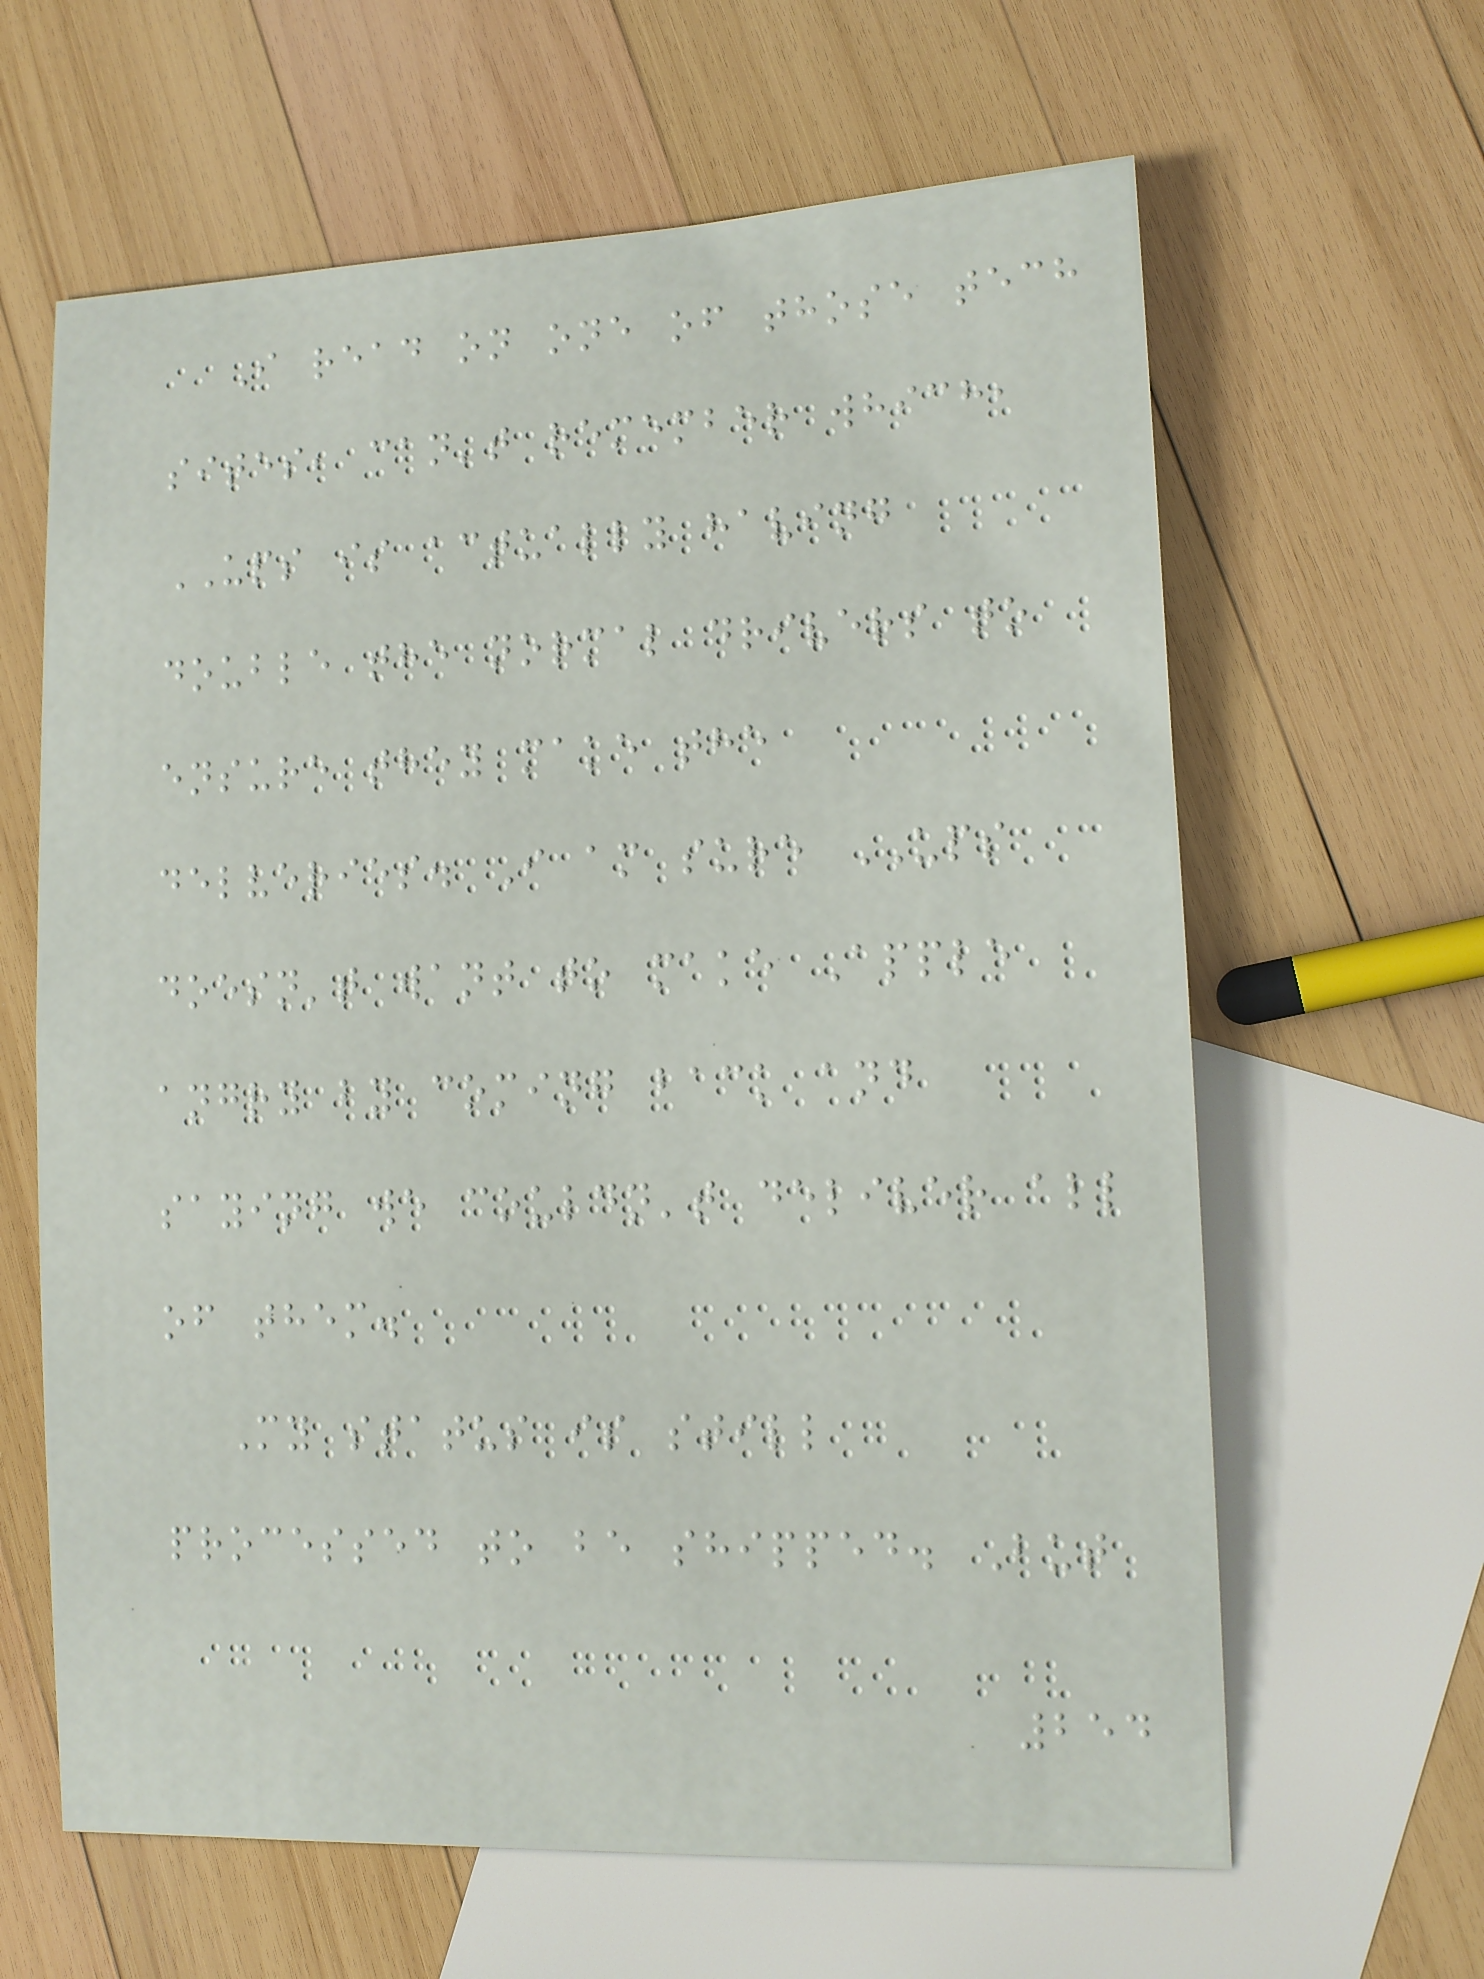I read on one of those tech
sites, can't remember which,
UPS is actually having
double the normal drivers to
ensure they make the
delveries. I am sure UPS
doesn't want to make Apple
angry by coming back and
saying we couldn't deliver all
of them.
My status is still
processed to be shipped. But
254
